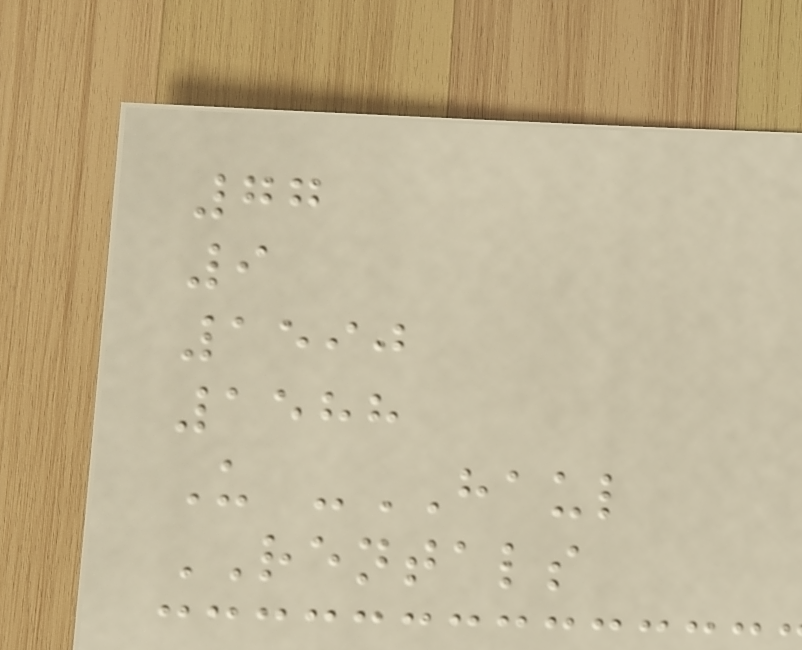77
9
1590
1588
U -HAUL
RENTALS
